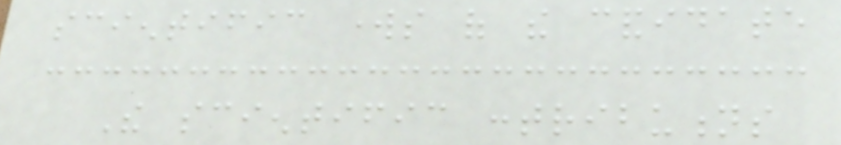scientific works of the candidate
The scientific contributions
